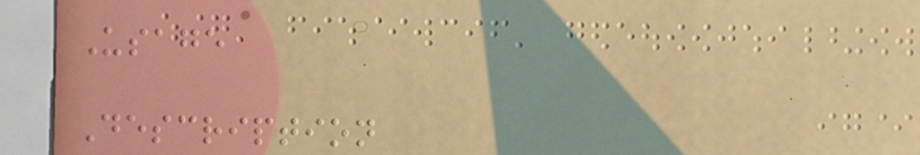Usage
Description
